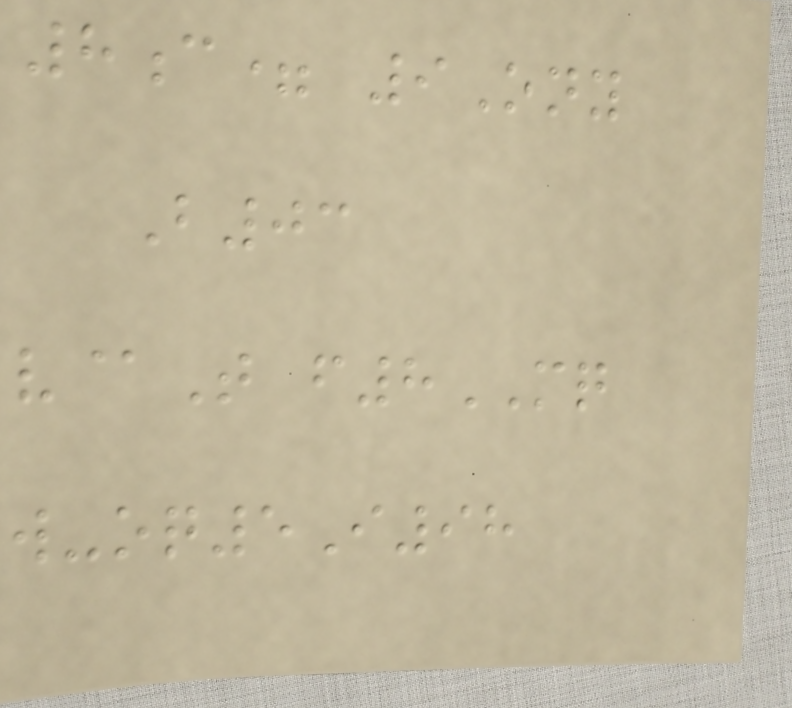8c= 9Ony
B03
v@T f8MQ
w-oq5I98
